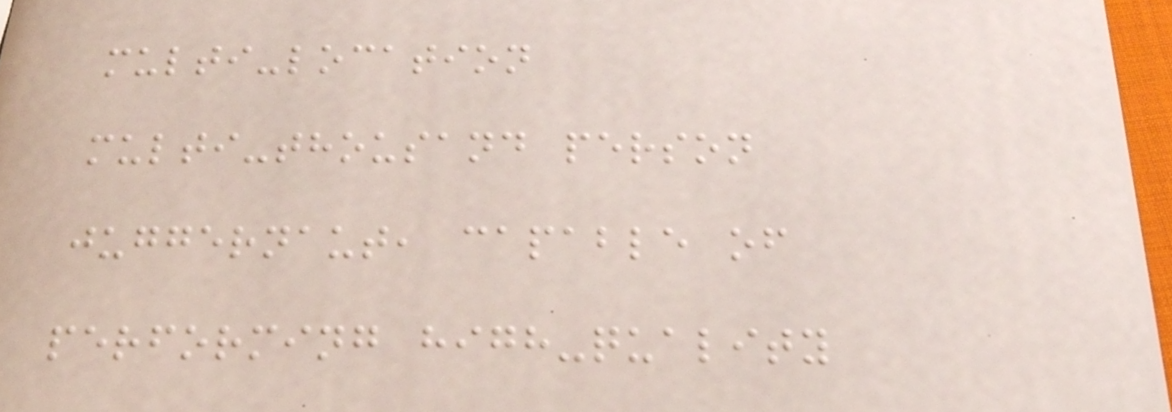multi-location
multi-thousand person
juggernaut, capable of
performing high-quality
